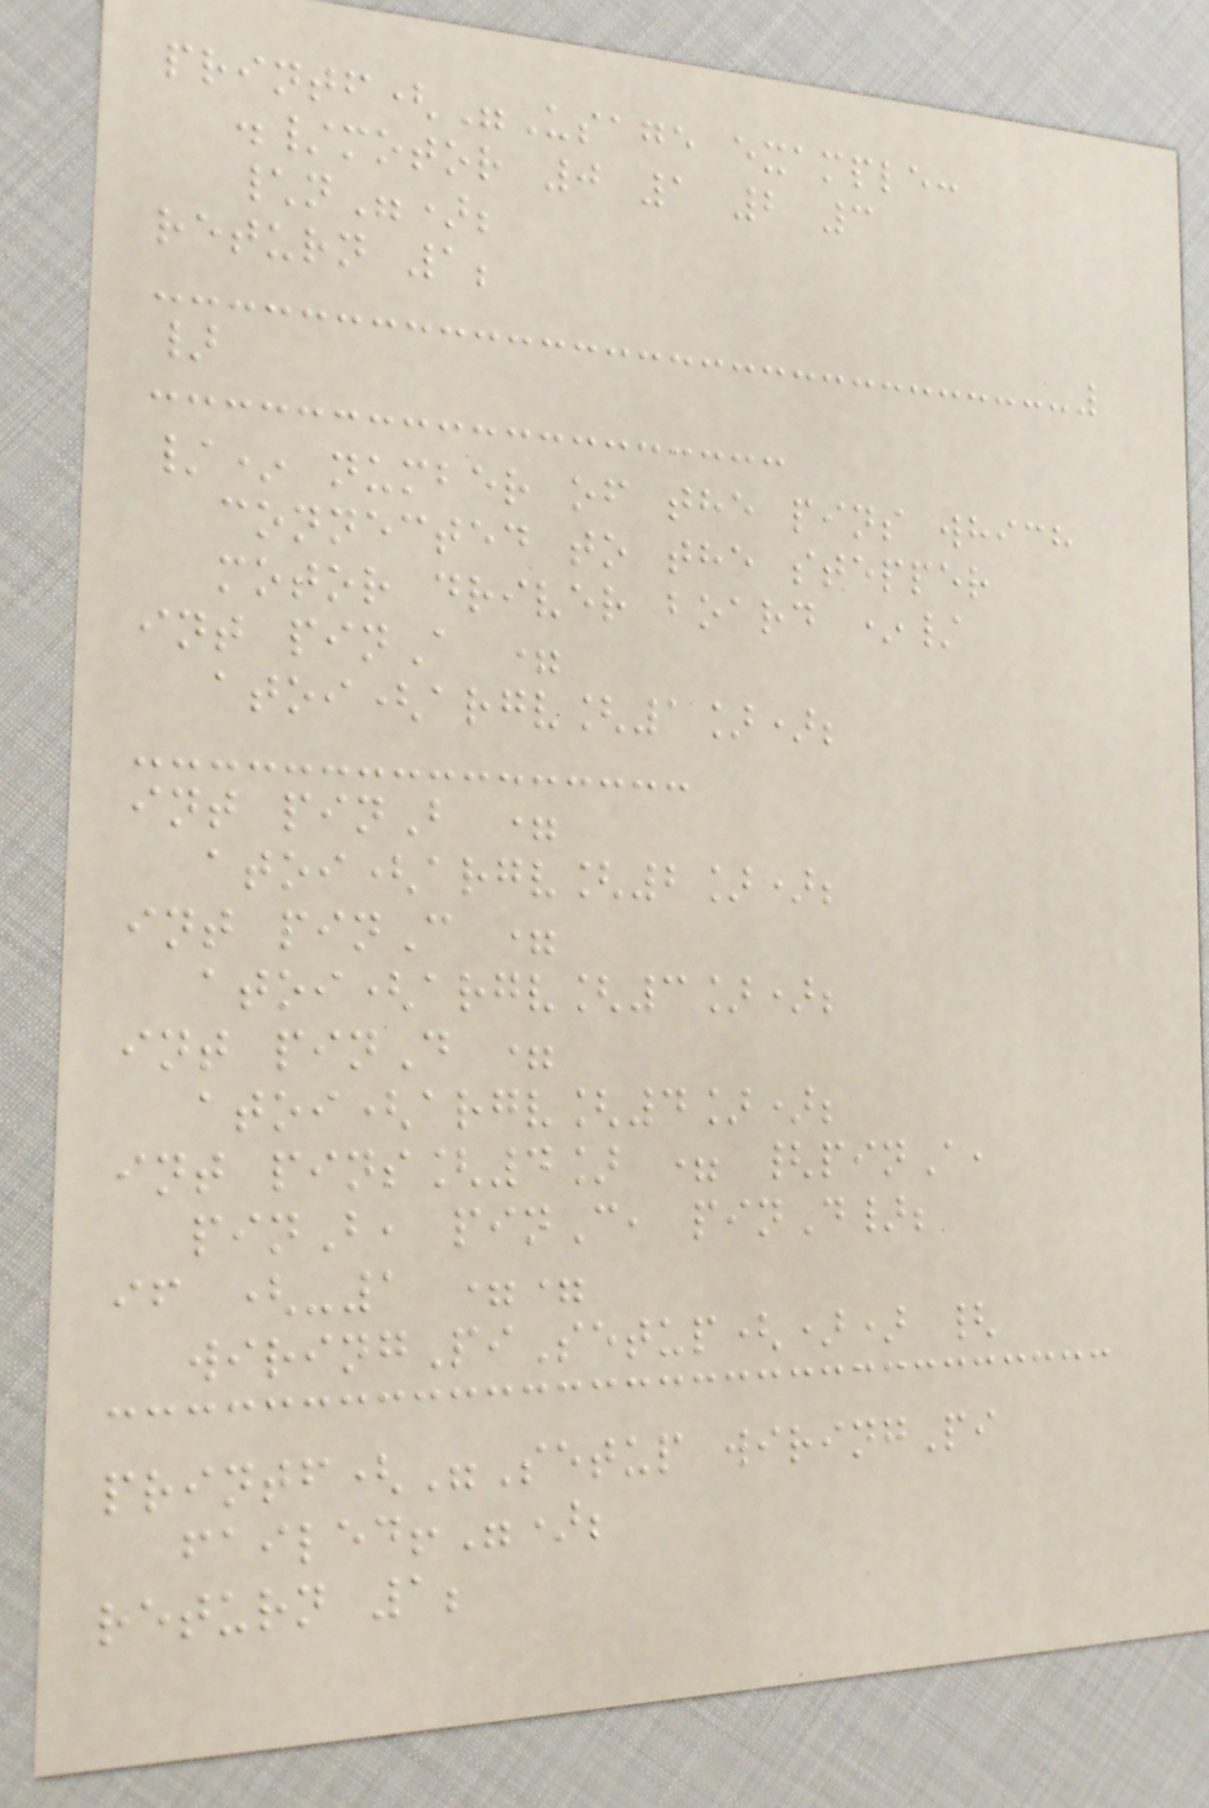printf("Usage example:
./motor 0 1 2 3
\n");
return 1;
}
/* number of the pins which
connected to the stepper
motor driver board */
int pinA =
atoi(argv[1]);
int pinB =
atoi(argv[2]);
int pinC =
atoi(argv[3]);
int pinD =
atoi(argv[4]);
int pins[4] = {pinA,
pinB, pinC, pinD};
if (-1 ==
wiringPiSetup()) {
printf("Setup wiringPi
failed!");
return 1;
